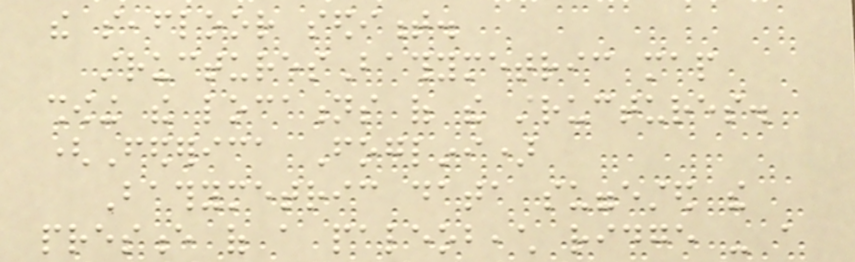the seafloor sediment.
structuresBathymetric map
showing the locations of the structures.
(Federica Foglini)
Bathymetric data suggested the
presence of a paleobeach ridge - a
